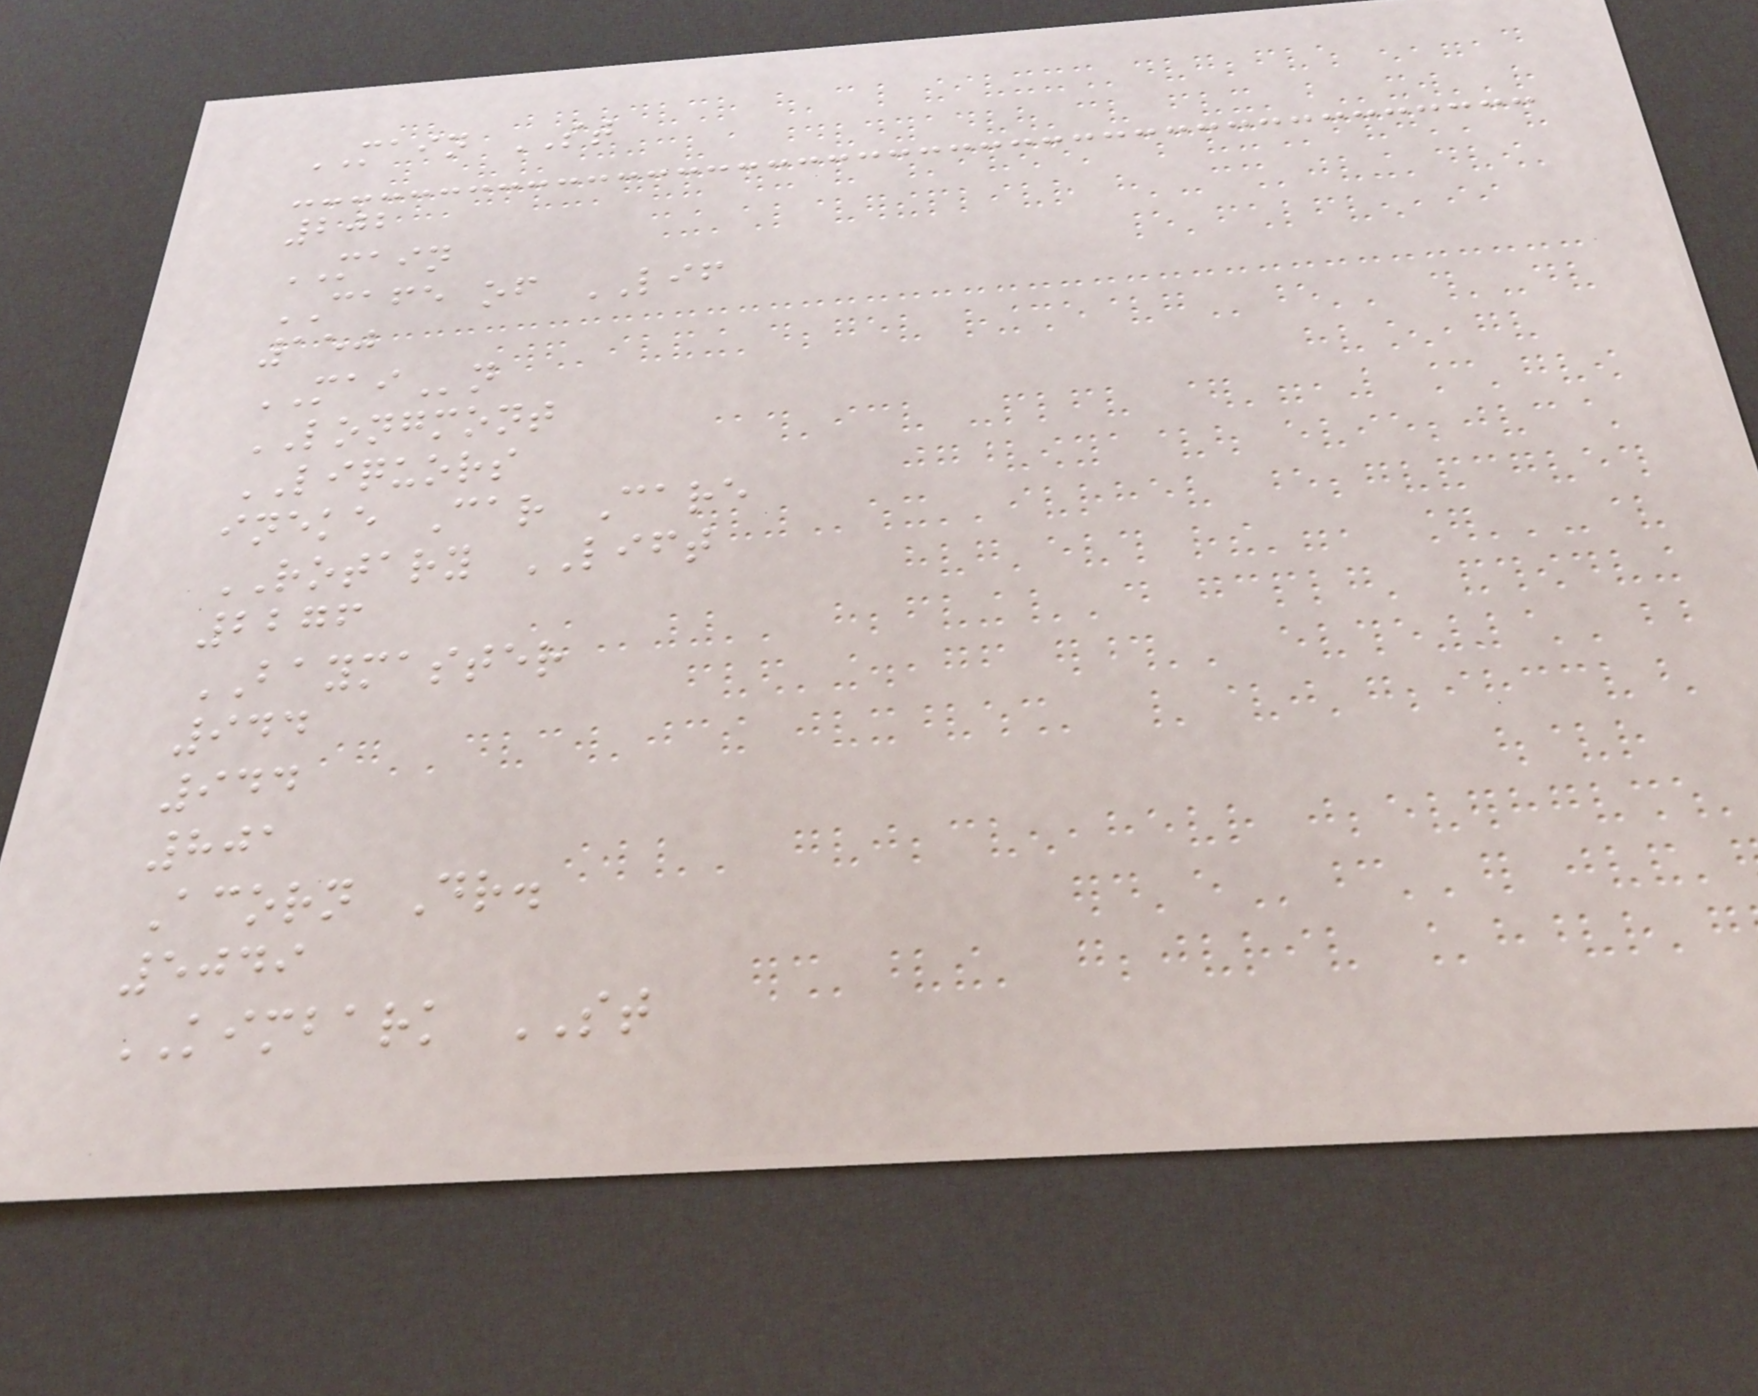MAIN ST
202
MAIN
CAFE of LIF
150
MAIn
LONGMONT
LIQUORS
ineke Car Care
ROTARY LIFT
2276
BAYMASTER
944
944
801
Acorn Dr.
5049
KIMBARK ST
